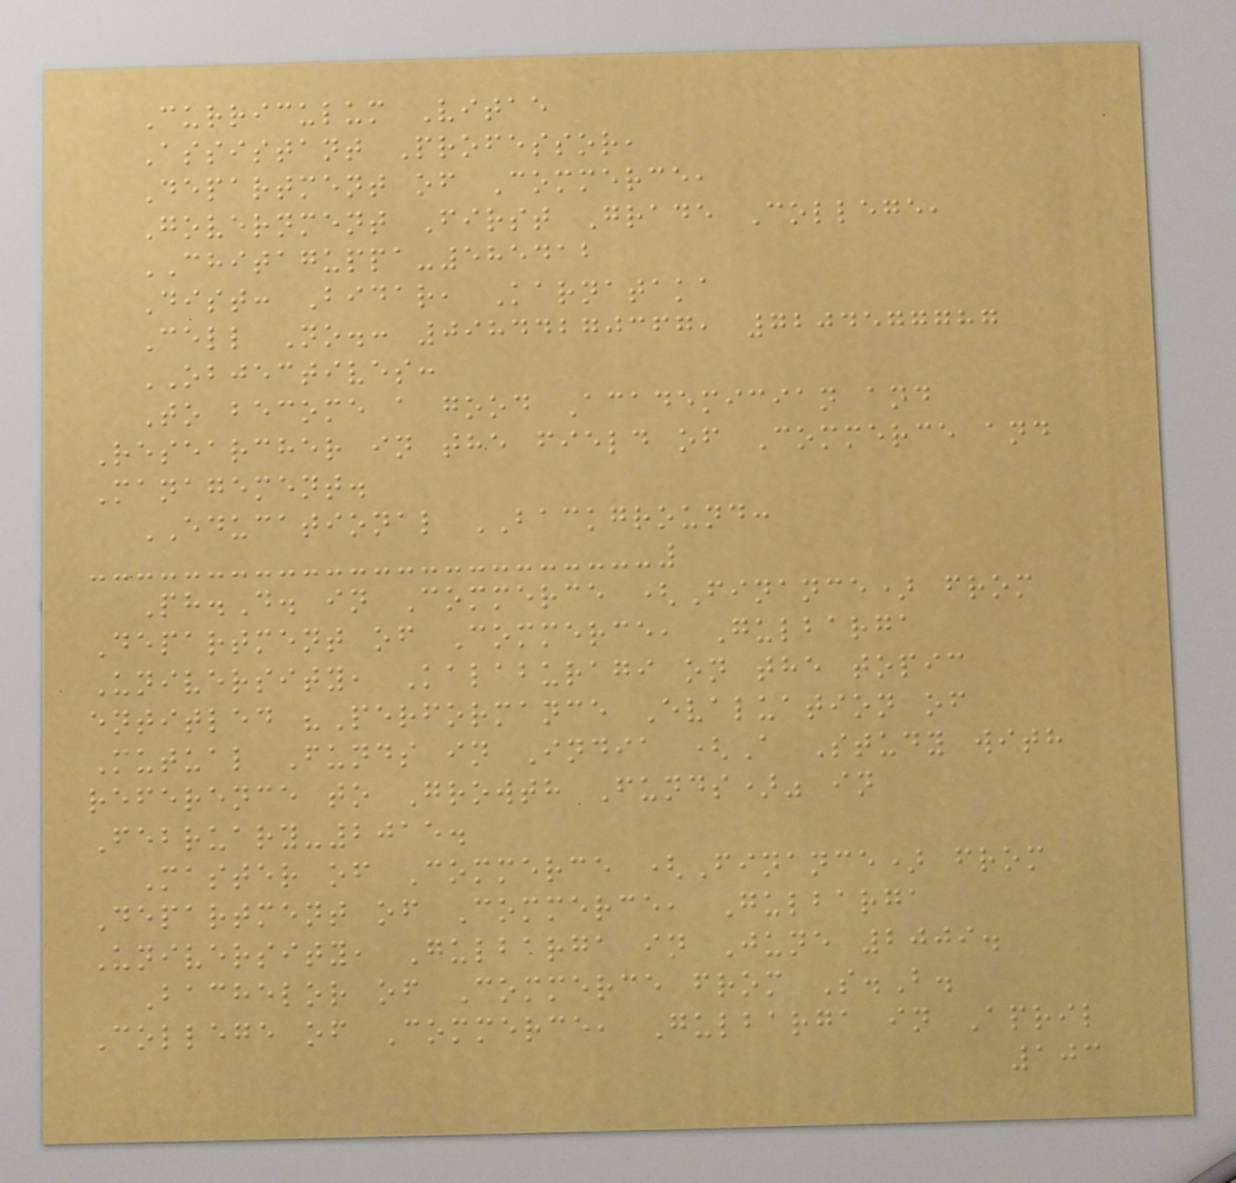Curriculum Vitae
Assistant Professor,
Department of Commerce,
Government First Grade College,
CHITAGUPPA-585412
Dist: Bidar, Karnataka
Cell No.: 09844270367, 7204577787
OBJECTIVES:
To become a good Academician and
Researcher in the field of Commerce and
Management.
EDUCATIONAL BACKGROUND:
Ph.D. in Commerce (Finance) from
Department of Commerce, Gulbarga
University, Kalaburagi on the topic
entitled "Performance Evaluation of
Mutual Funds in India (A Study with
reference to Growth Funds)" in
February-2015.
Master of Commerce (Finance) from
Department of Commerce, Gulbarga
University, Gulbarga in June 2009.
Bachelor of Commerce from S.B.
College of Commerce, Gulbarga in April
103
